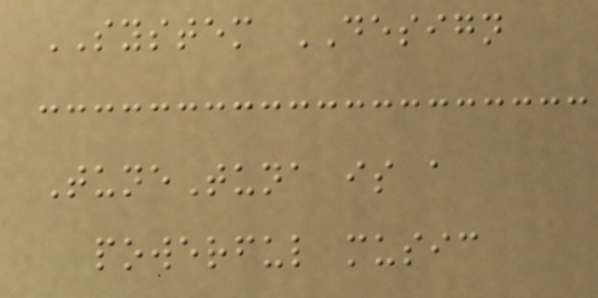SYSTEM DESIGN
TuneTuna is a
powerful music
